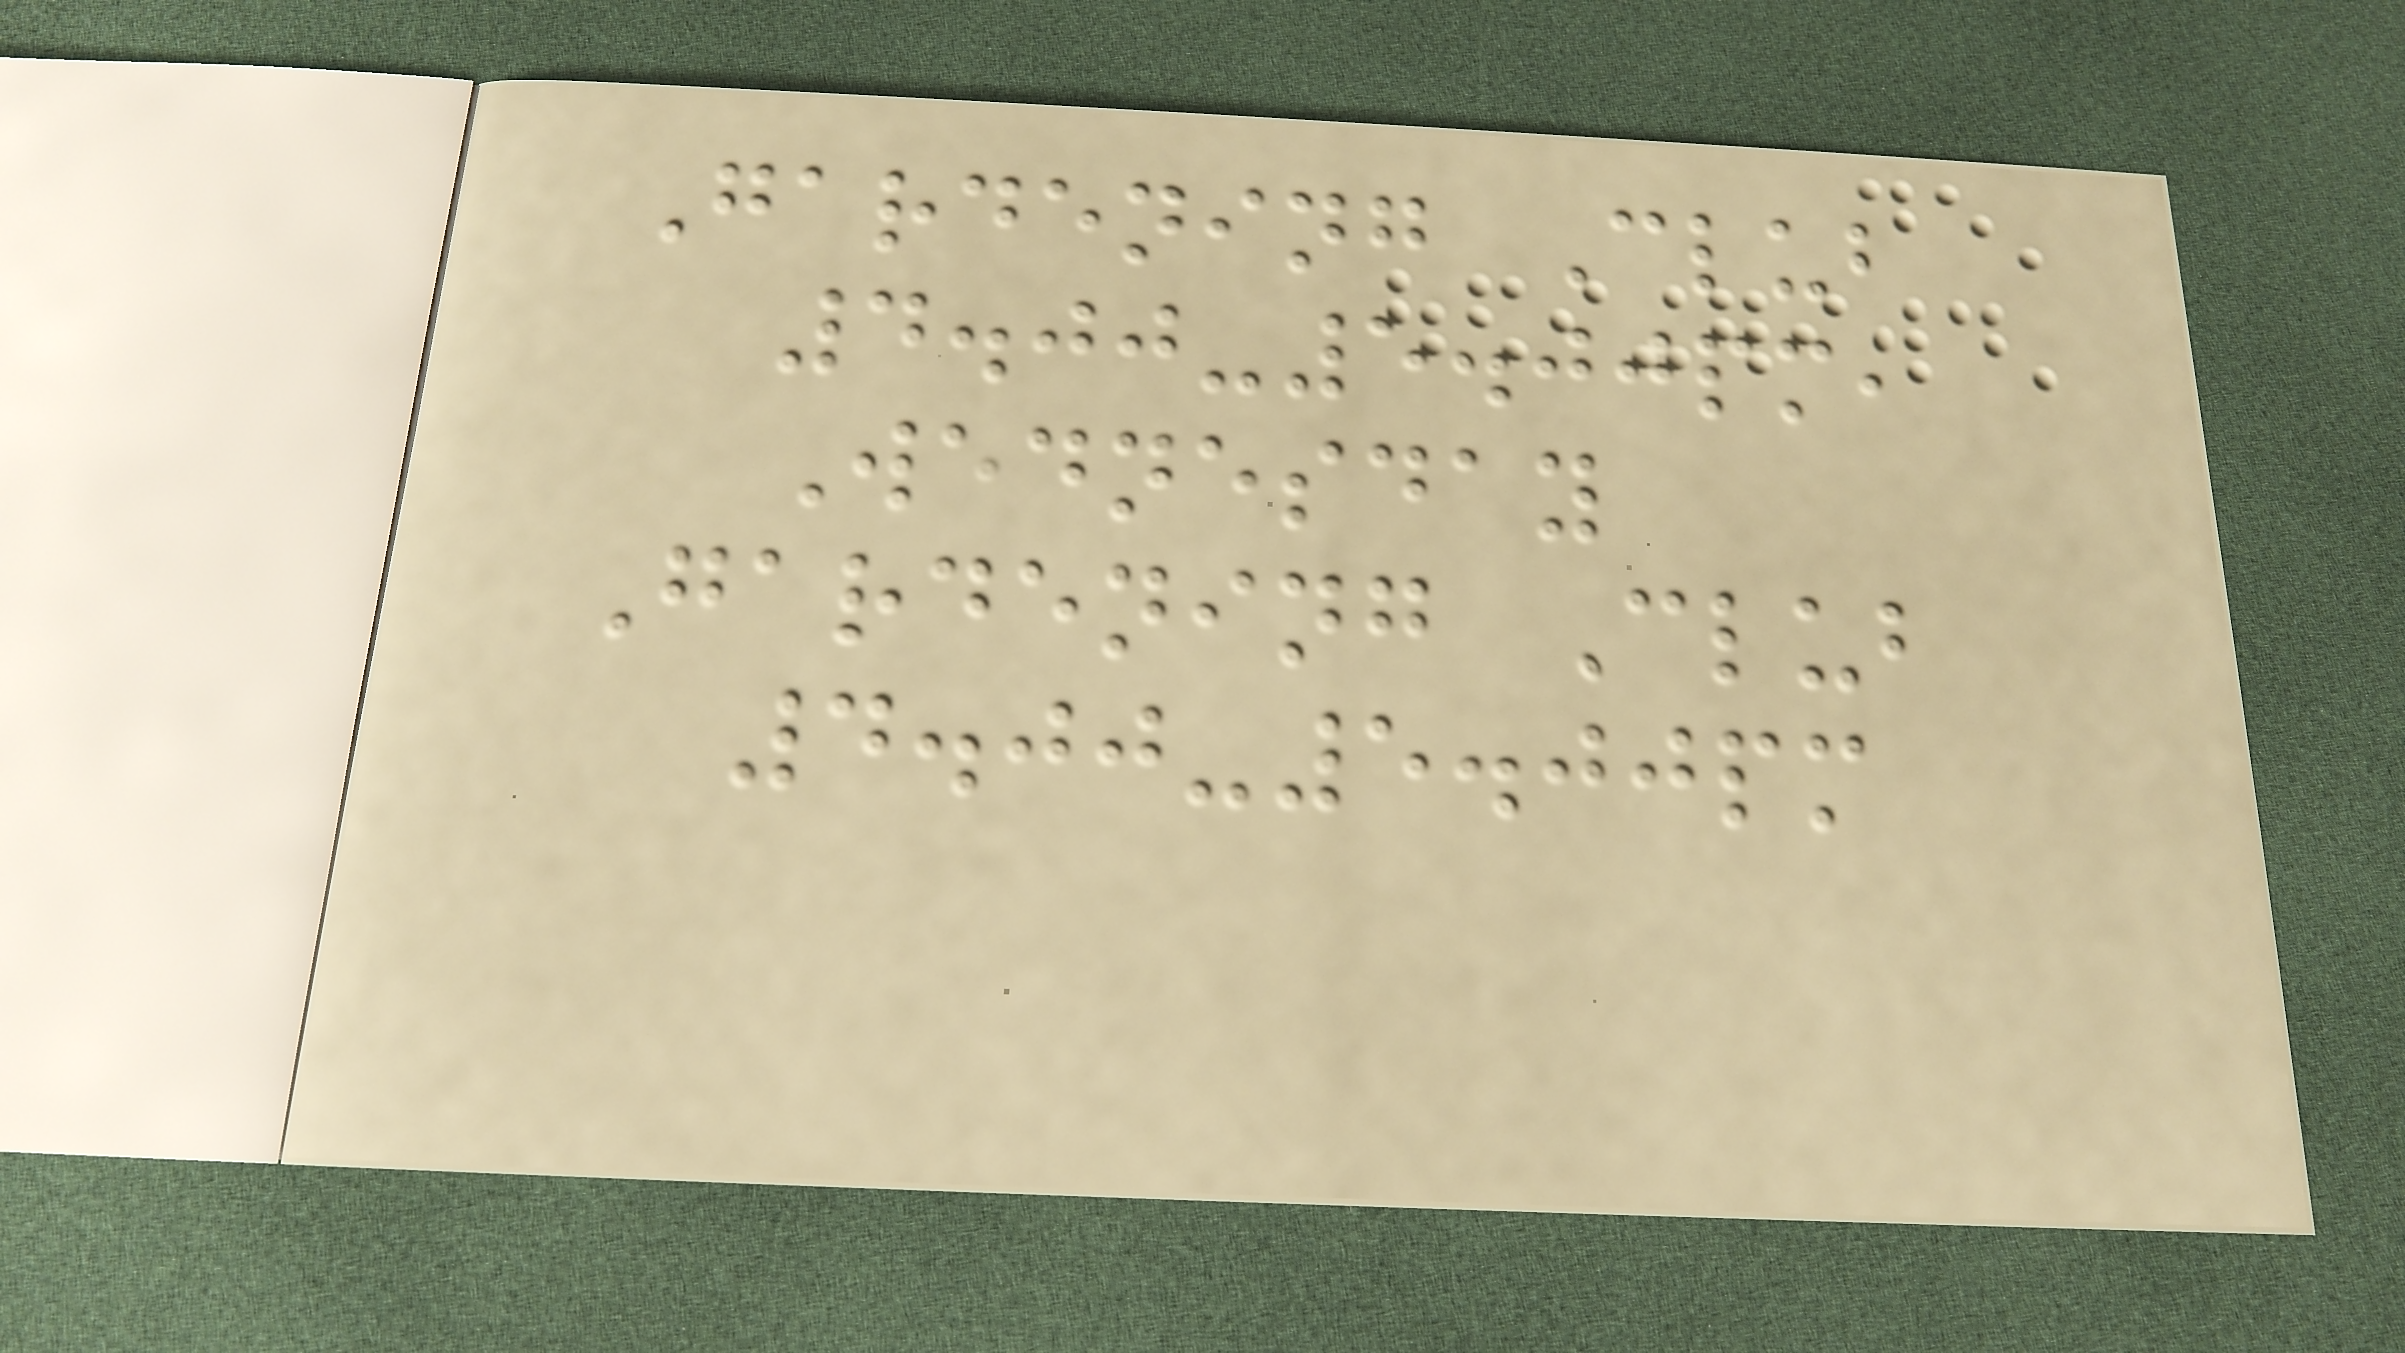Gardening Club
4.00-5.00pm,
Wednesday
Gardening Club
4.00-5.00pm
